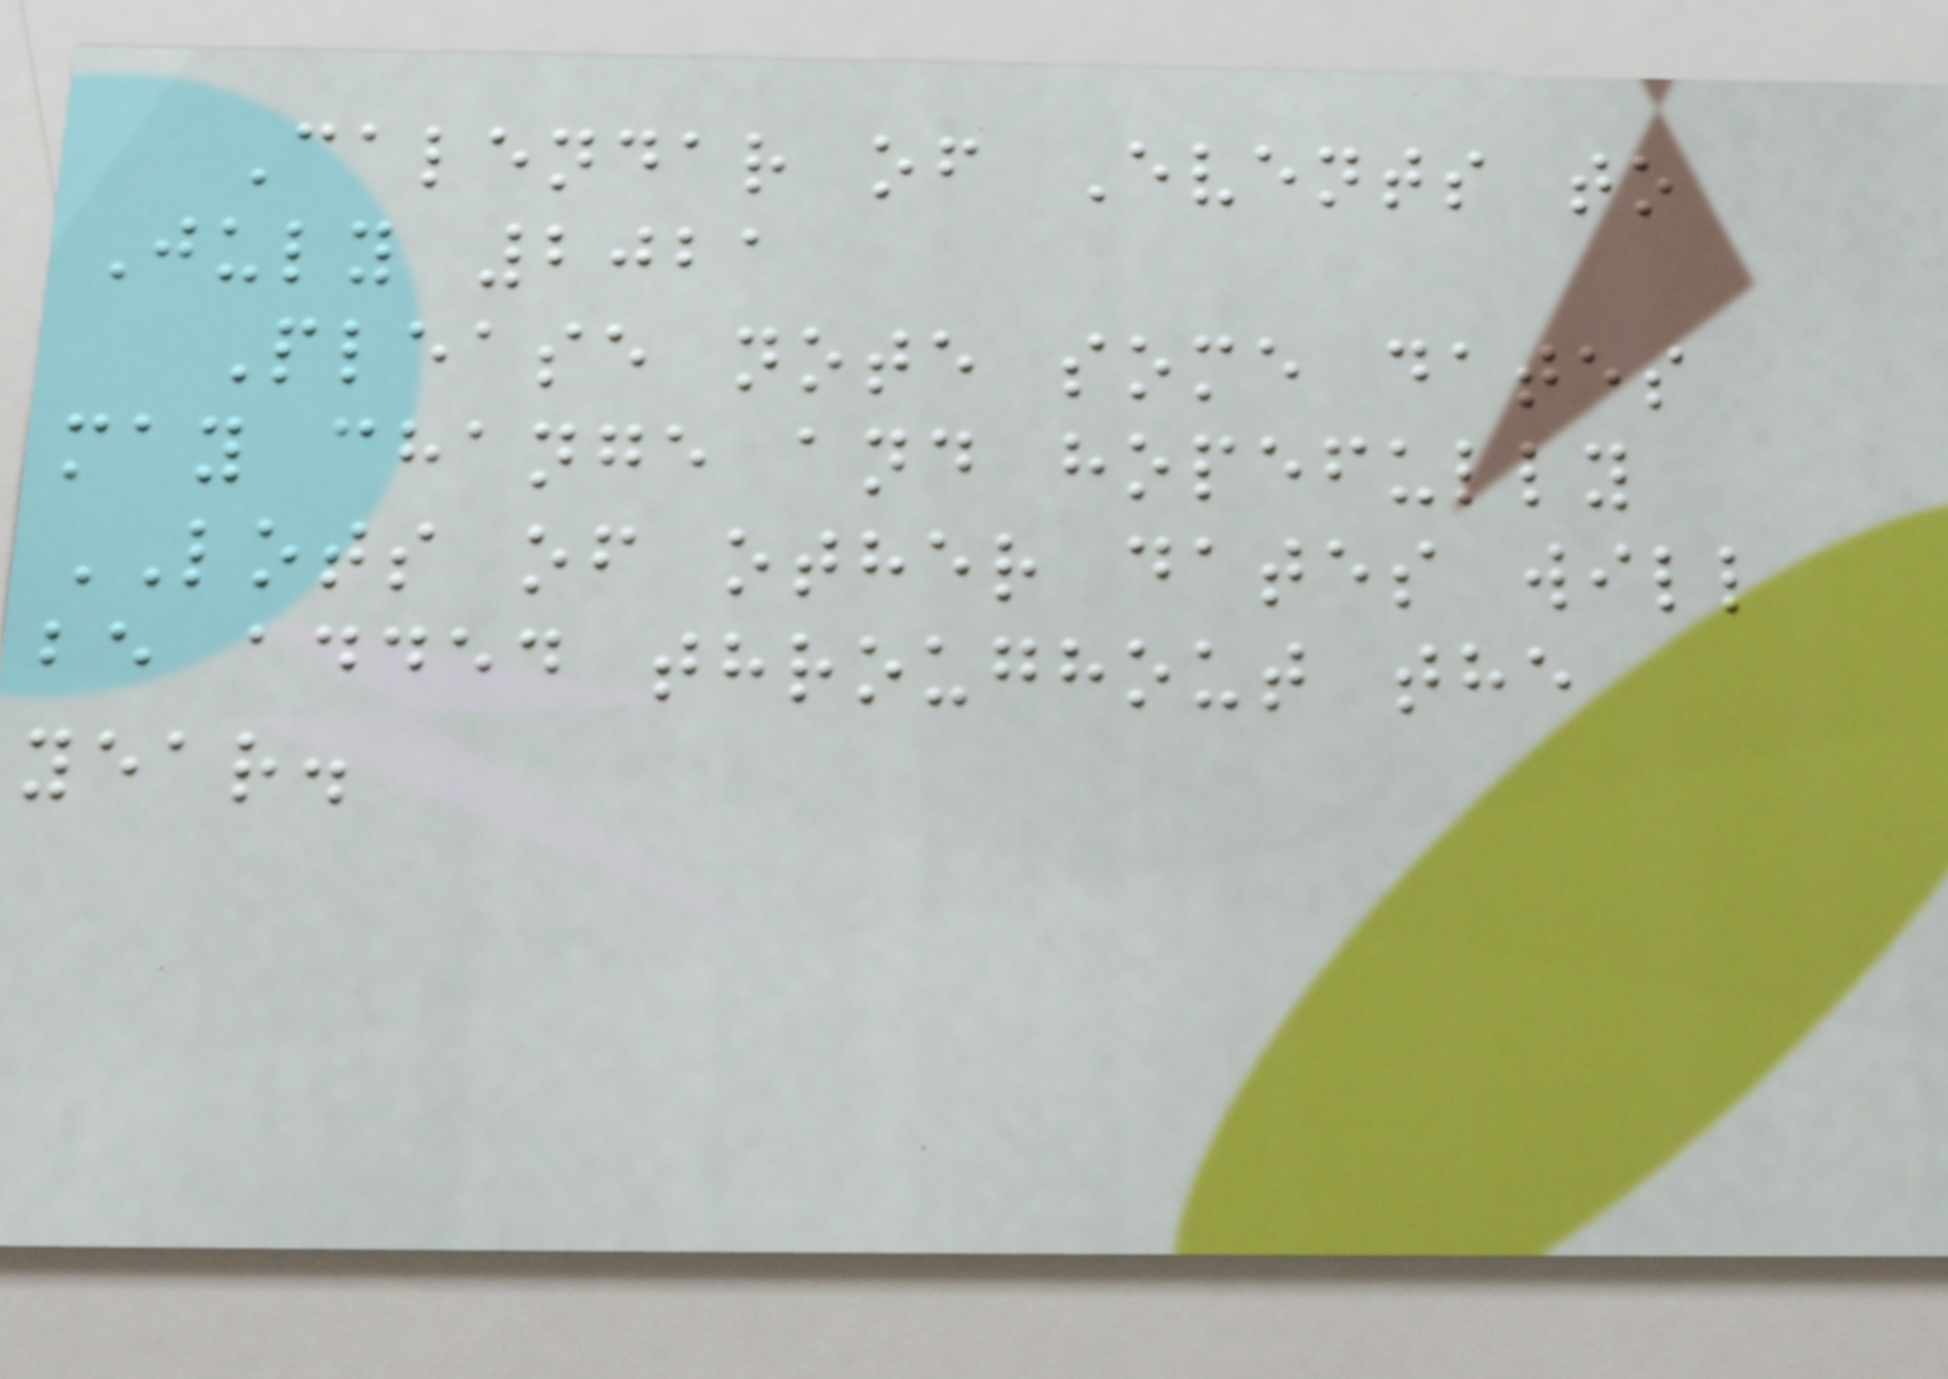Calendar of Events to
July 2021
Please note some dates
may change and hopefully
LOTS of other dates will
be added throughout the
year.
